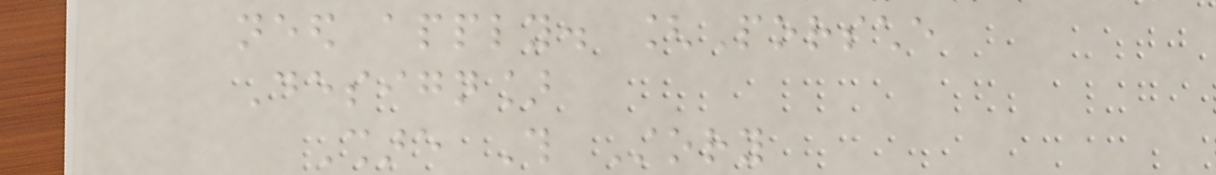need apply. [Porsche
Design]
Share This Story
